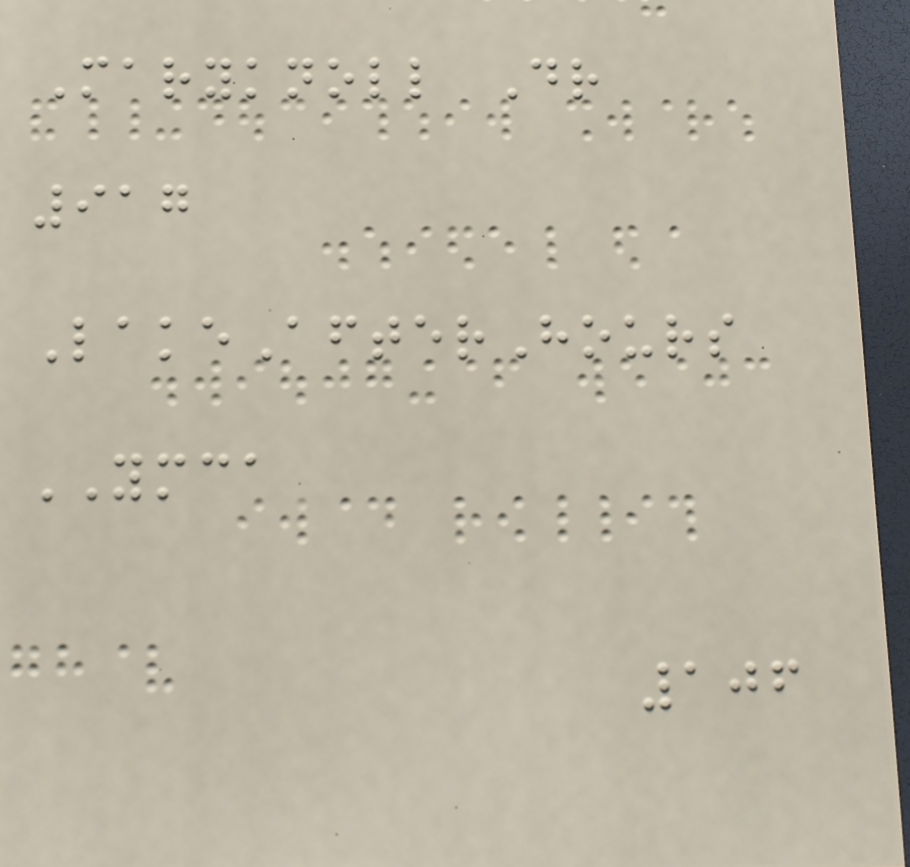Maryknoll Dr
917
LakeAfterHours
YMCA
106
